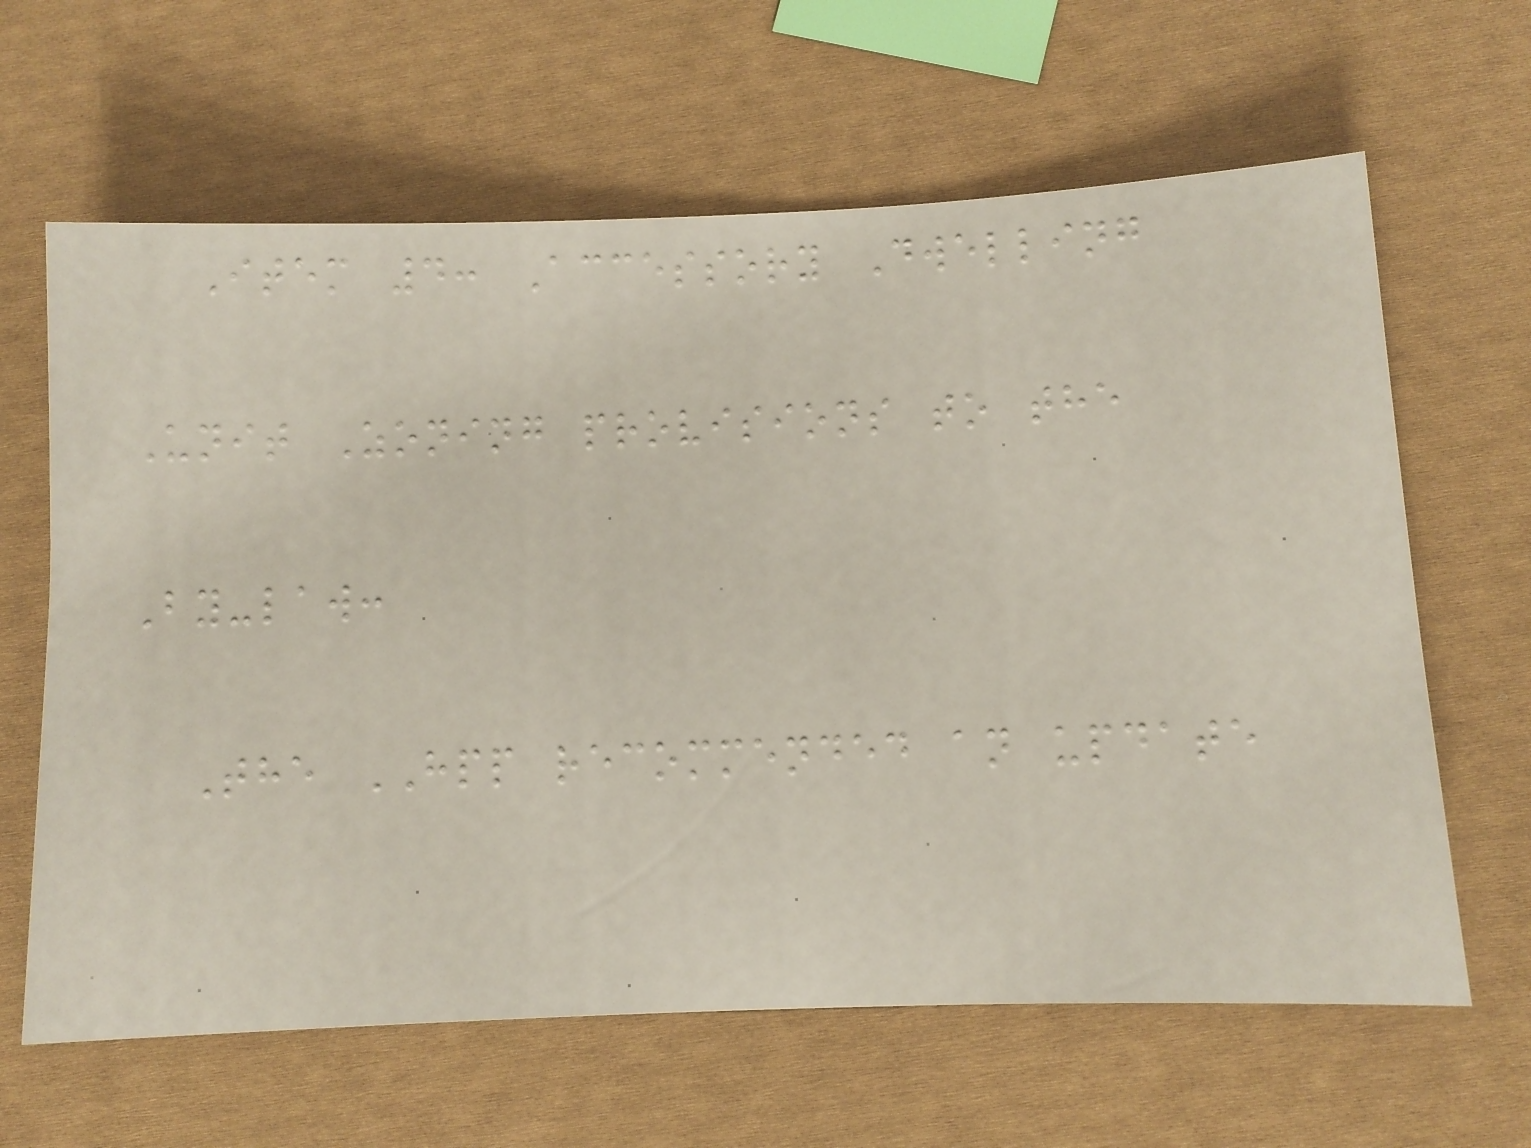Item 4: Accessory Dwelling
Unit Zoning provisions to the
By-law:
The HPP recommended an update
